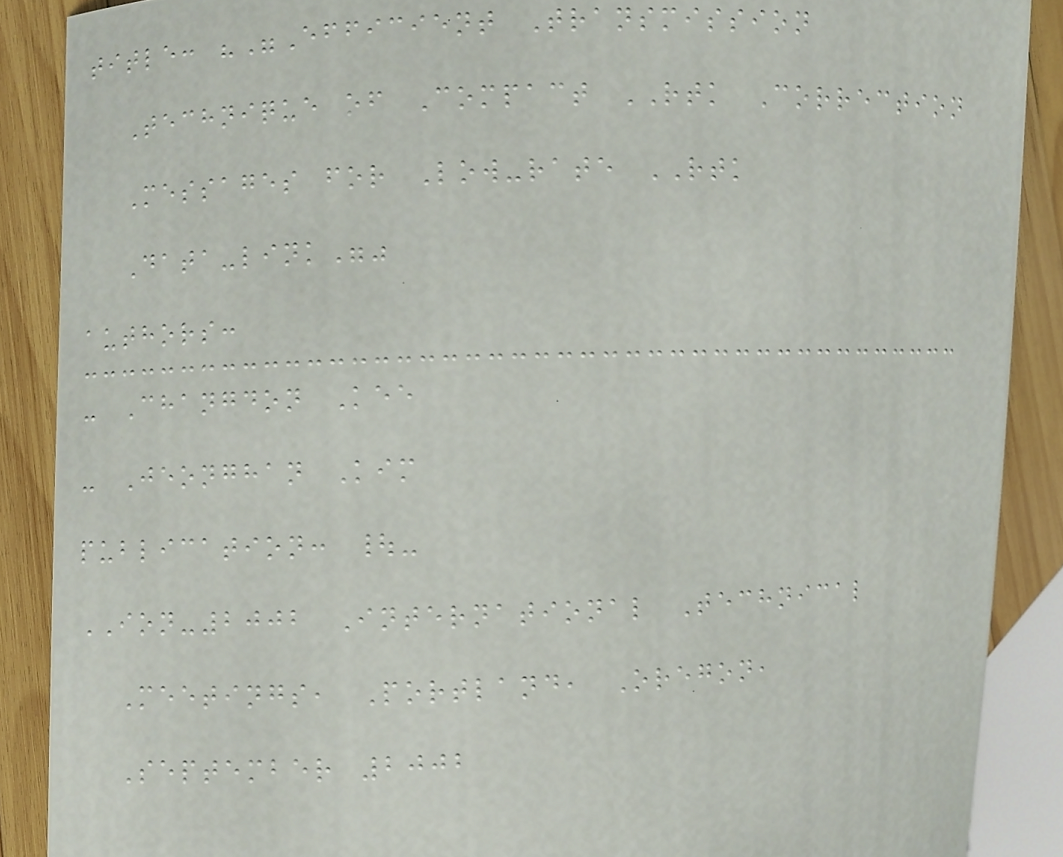title: ""Efficient Transmission
Technique of Compact RTK Correction
Messages for Low-rate RTK
Data-link""
authors:
- Changdon Kee
- Jeonghan Kim
publication: |-
ION-2002 International Technical
Meetings, Portland, Oregon,
September 2002
